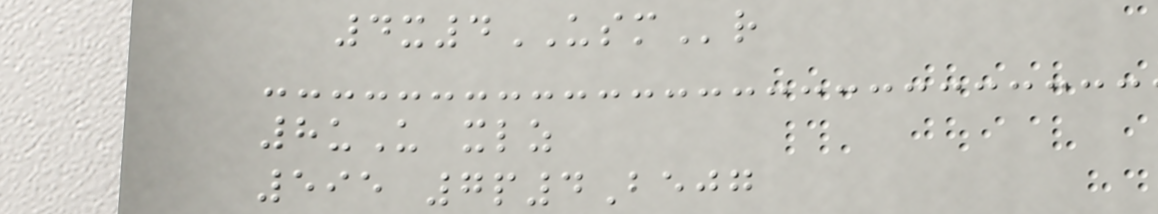4x4USMr
8uU xlz
595 7p4Bejg
